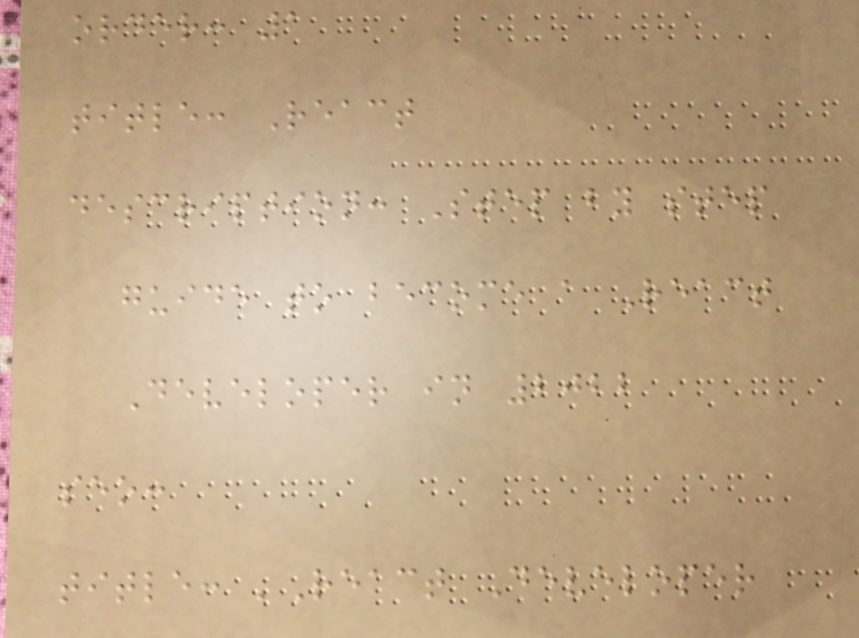order: 1
title: React
description: Step by step
guide to become a React
Developer in 2022
seo:
title: 'React Developer
